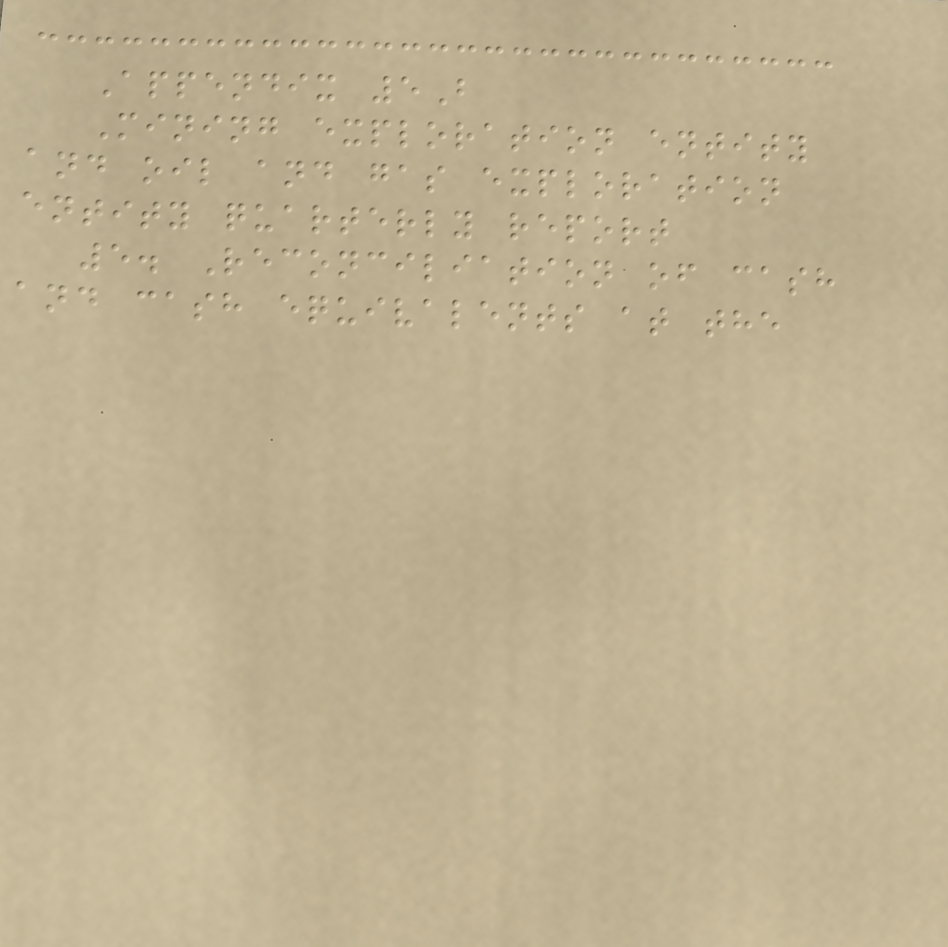Appendix 5B
Mining exploration entity
and oil and gas exploration
entity quarterly report
5. Reconciliation of cash
and cash equivalents at the
